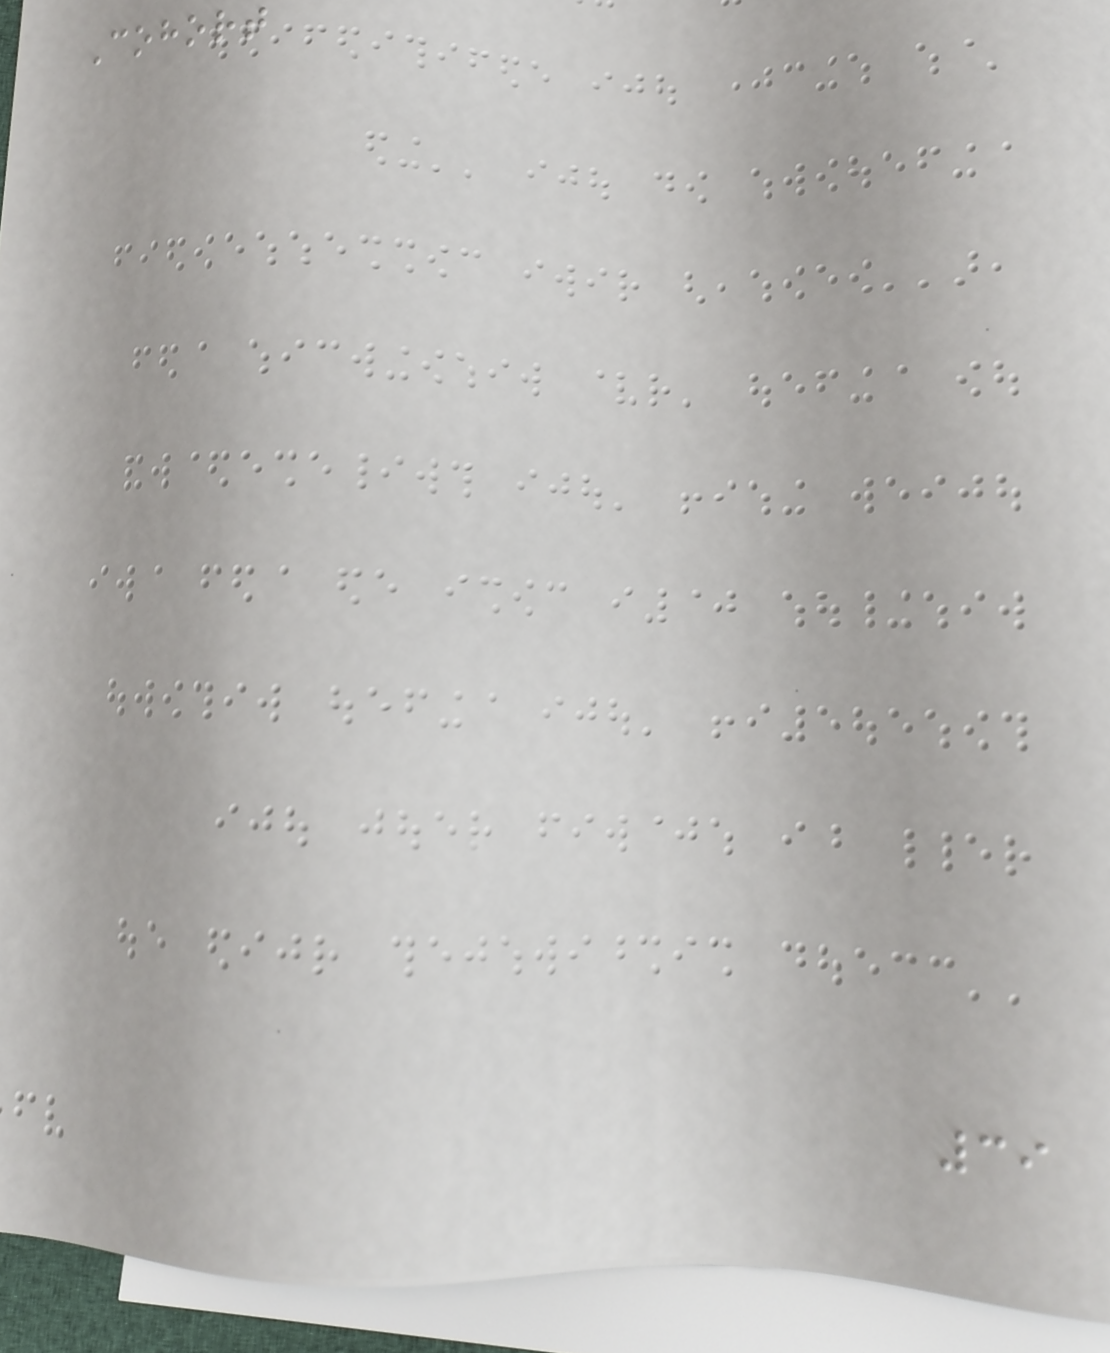Cohort
39
